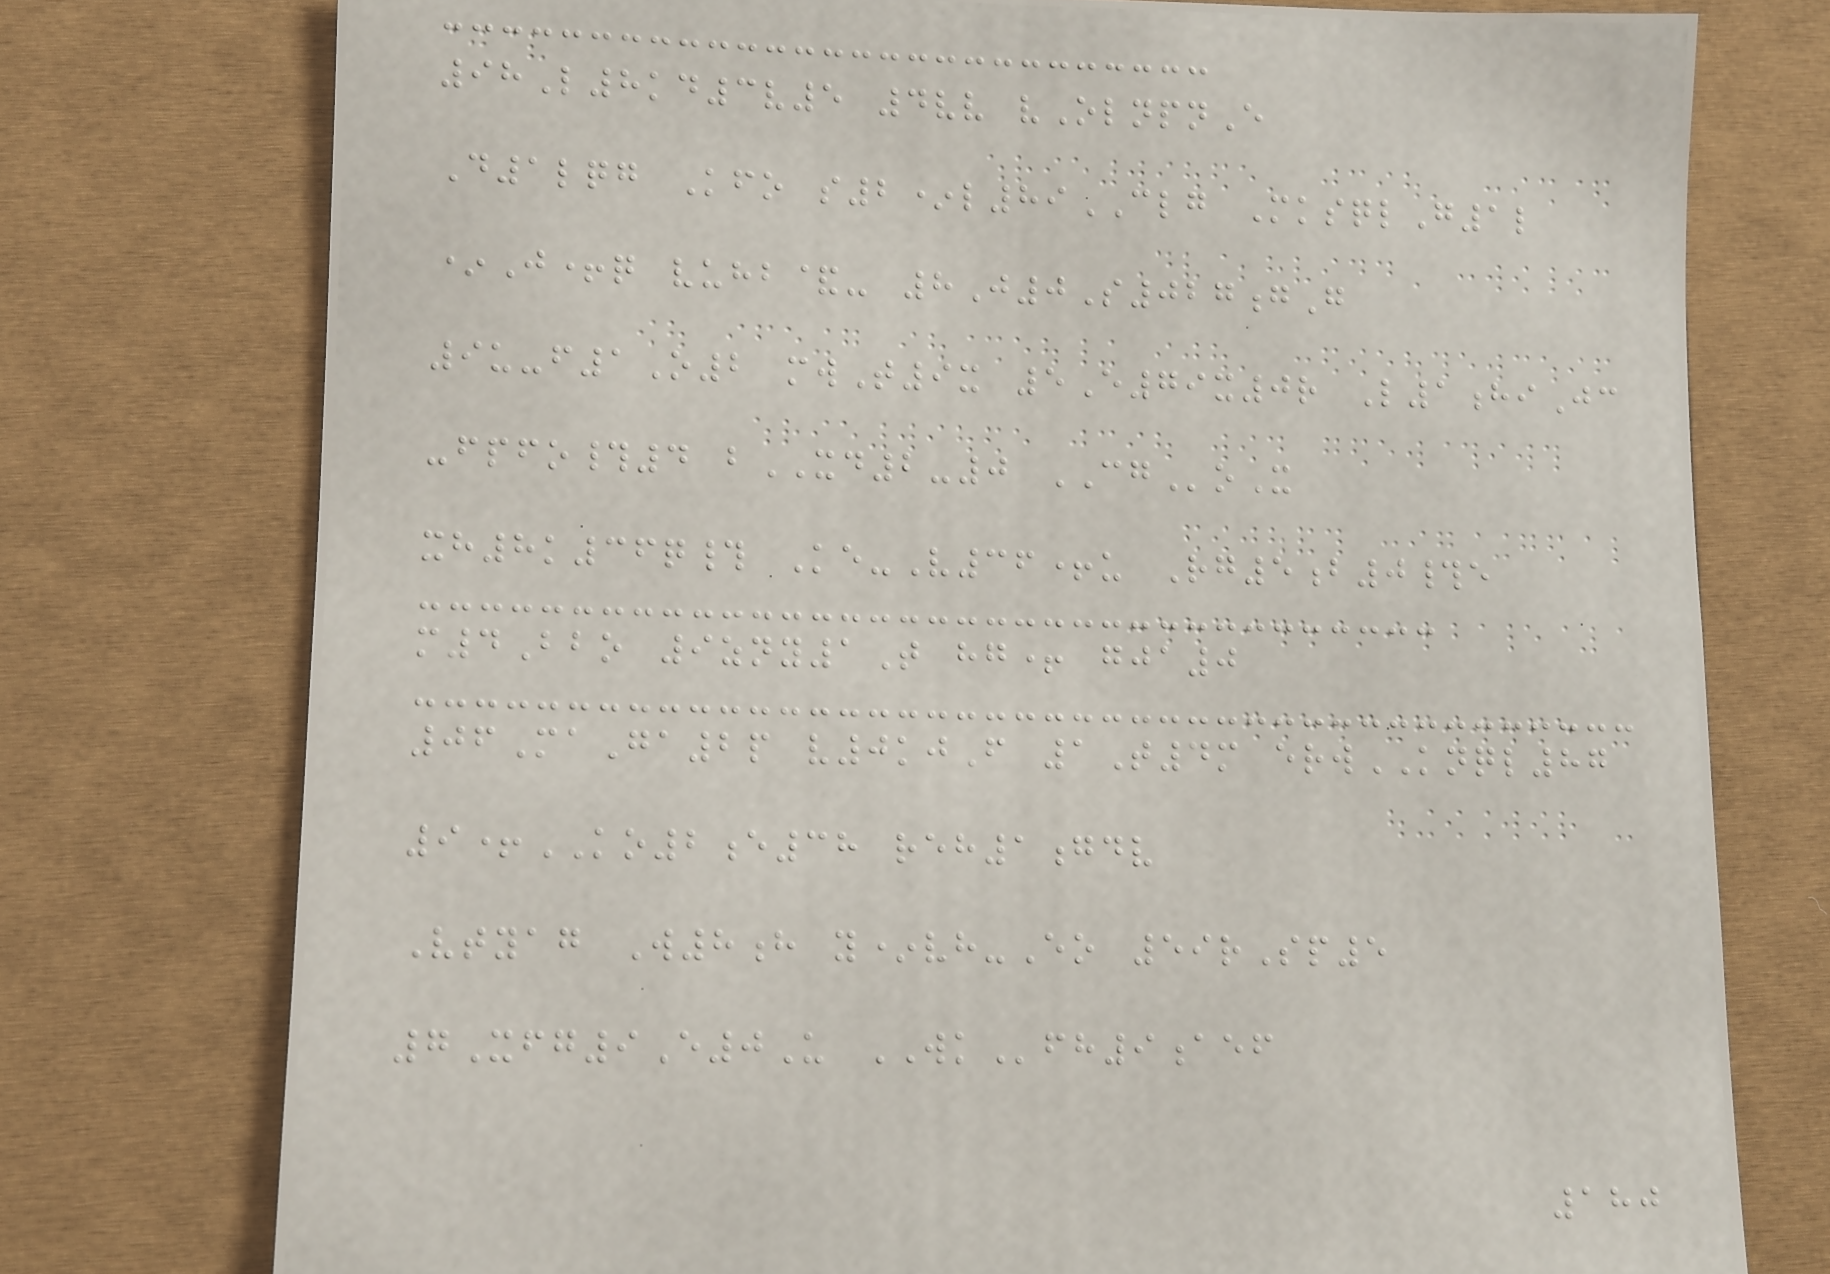98L8kd3v5 4vv vOlnpnE
D1lqg Kfo s2*l89CLG MksqlG1l
*J+q vuhb&- 8J0S027gG
9u-f1O2 mwT9x 5E79x0r L1hiJc
-fpfo#4 bXD2-0 CGoX
xh8k36q# Ke-V36+u Rg5b0#e
m4Bbo 9zny1T hg+ gja0
06MaGa2p v0kjF 1T4m erwKNQL87
9+KO2e38 reh1gdv
Vtyag W8h y*vh-Eo 59rSp5
7Xfg9E0U WKfh9aef
180
